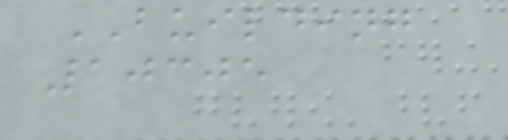BUILDING
10305
